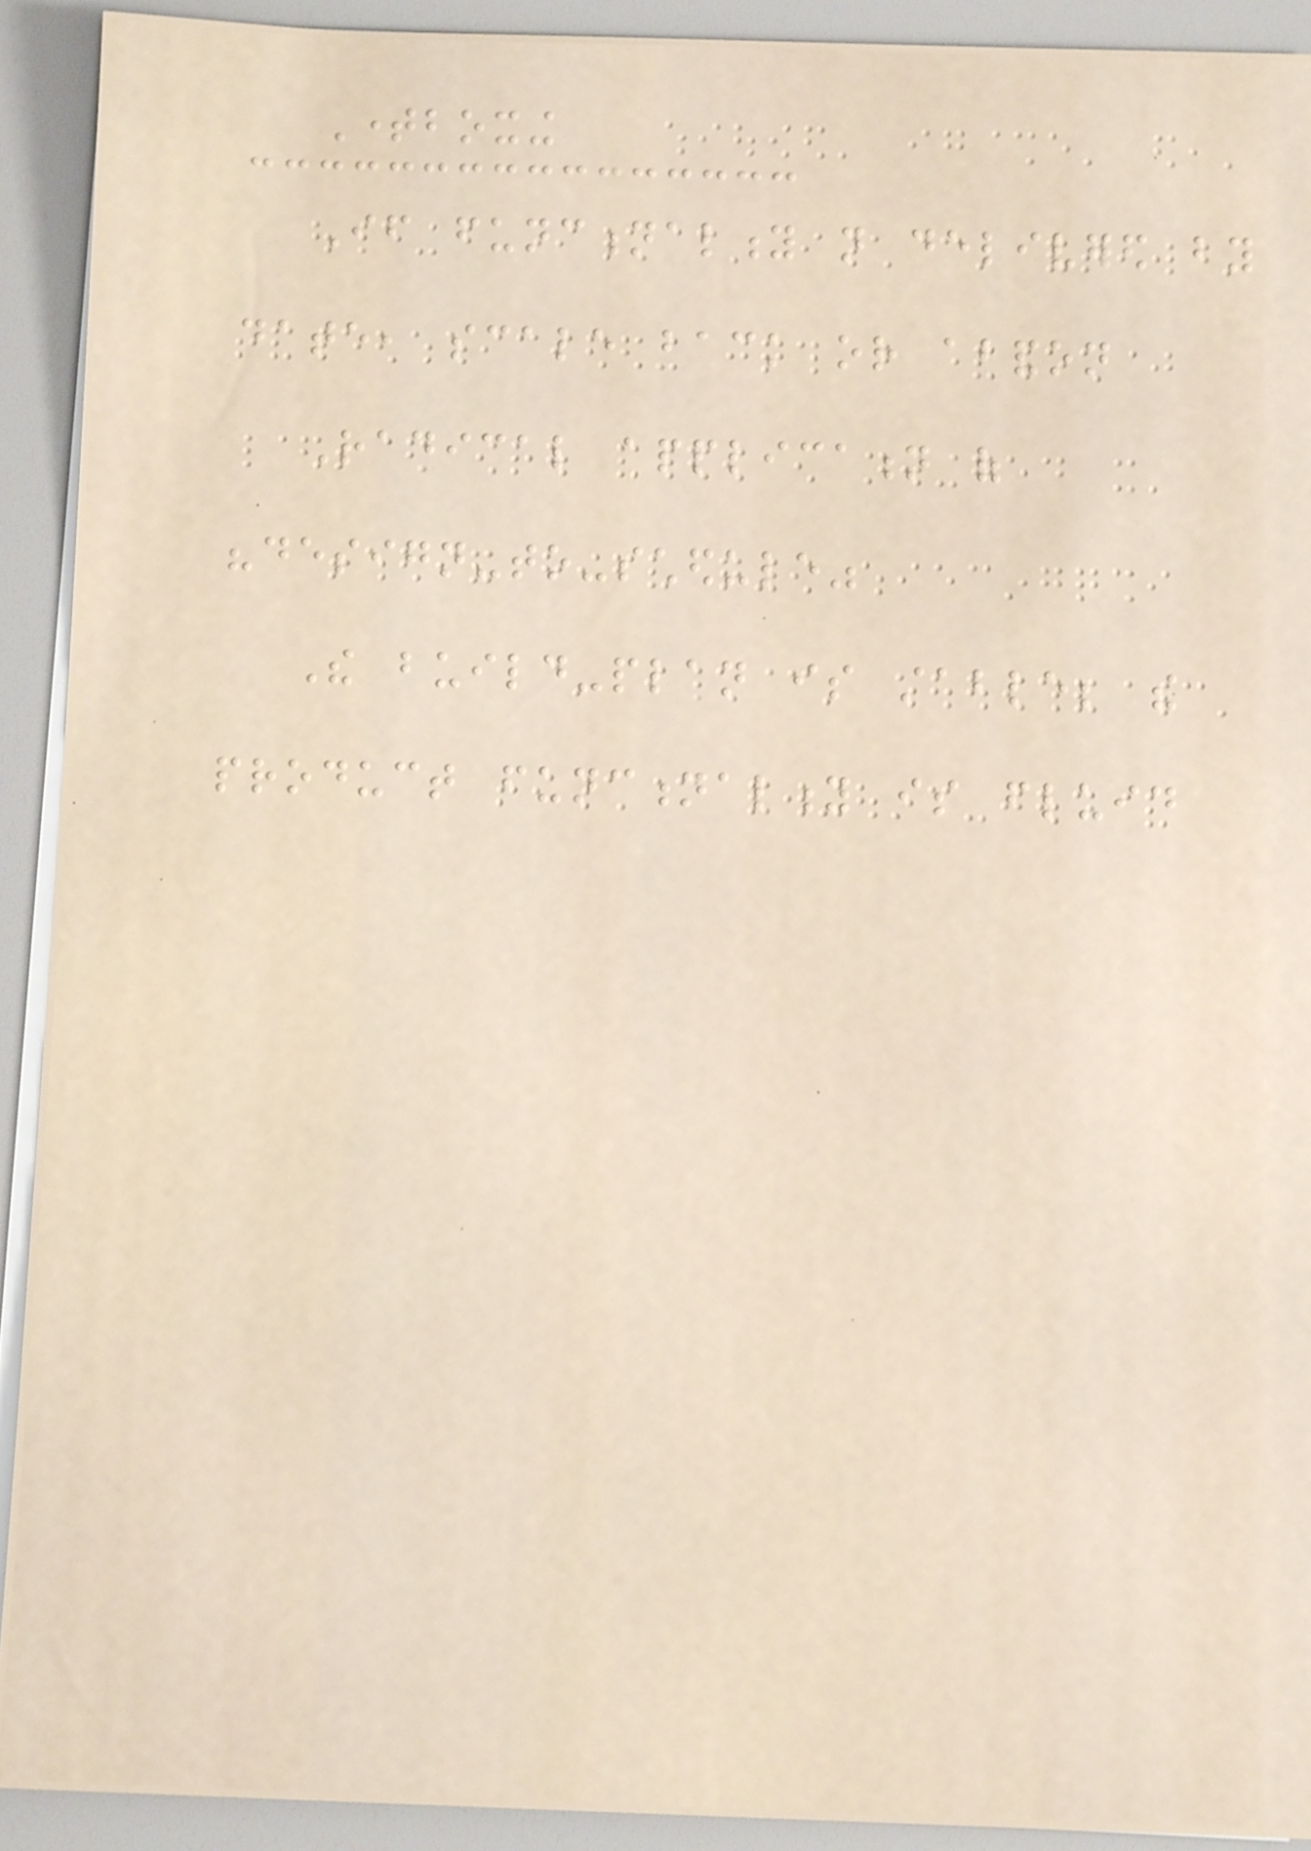Timeboxing
If functionality not delivered by
date, scale back or abandon
Radical application of
"design-to-schedule"
The build-plan is stable; the
product functionality is fluid
